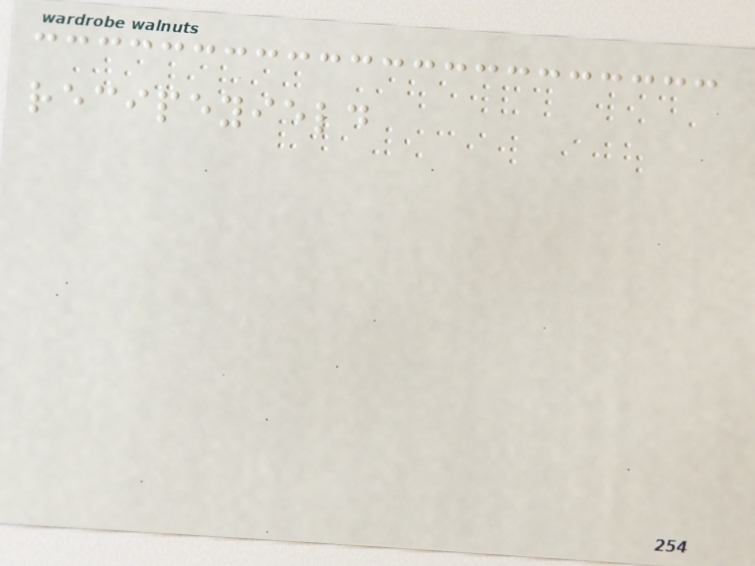recipeyield
